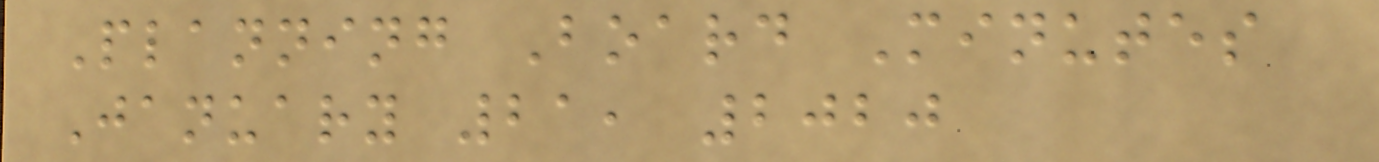Planning Board Minutes
January 21, 2020
